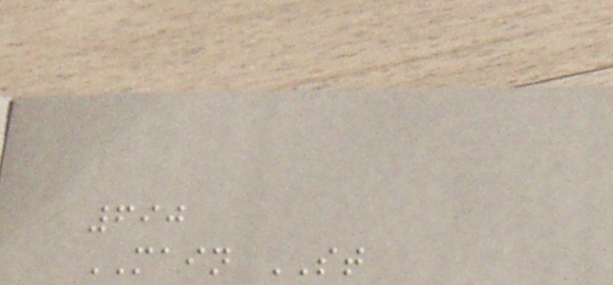690
MAIN ST
